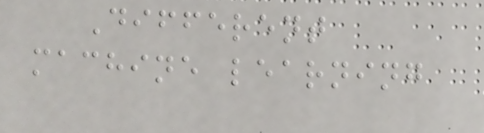Different
machine learning
